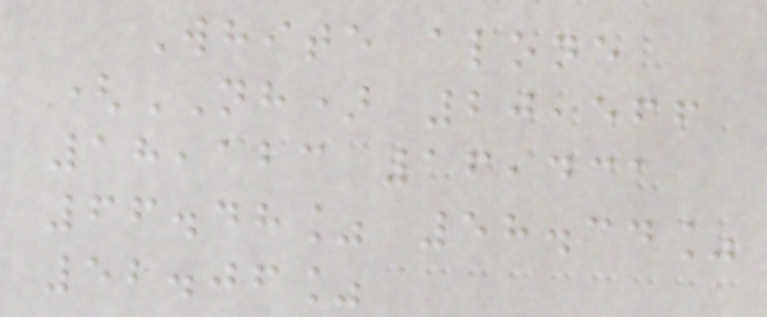White alone
(NH) 20,566
18,123 16,431
66.48% 58.34%
52.06%
